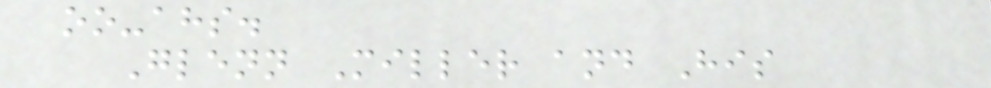oo-ahs.
Glenn Miller and His
